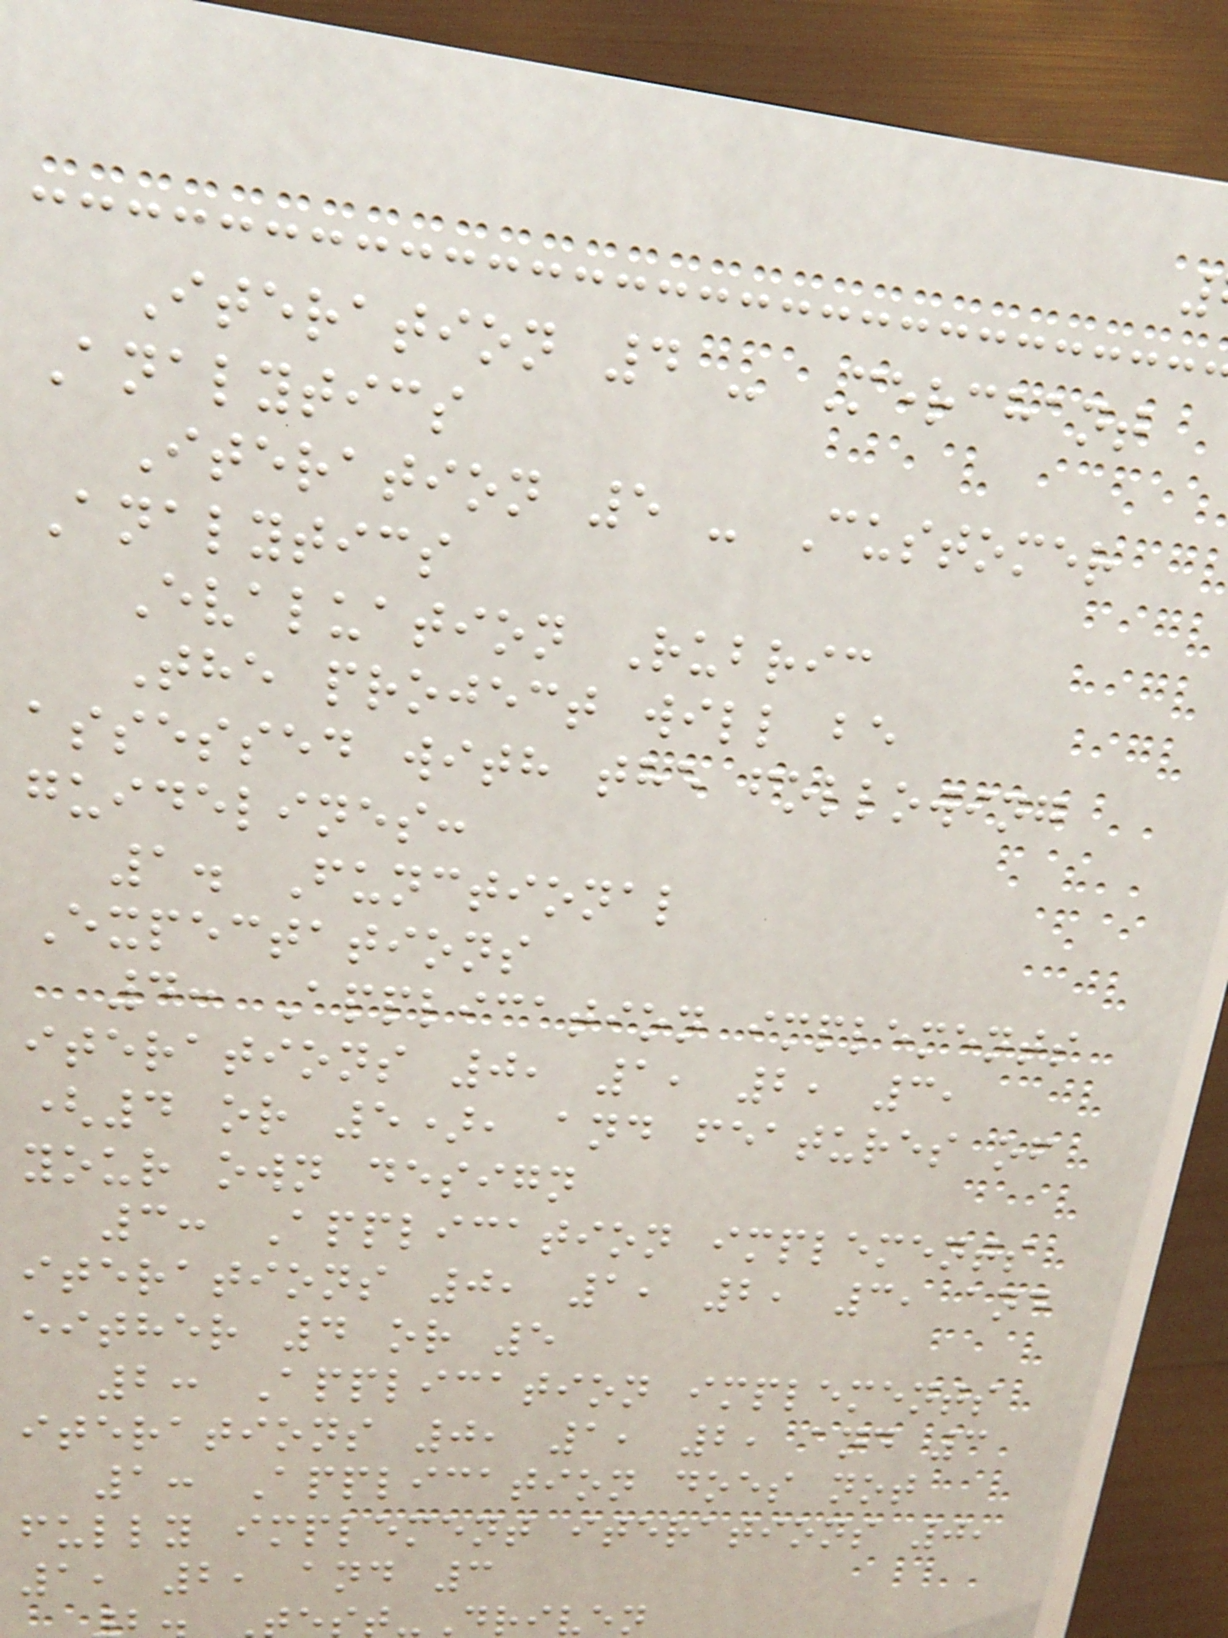Iteration 4 - Merchant
Analytics
Iteration 5 - Customer
Analytics
Evaluation Rubric
The project will be
assessed with the following
guidelines:
1. Functional
Expectations
4: Application implements
iterations 0, 1, 2, 3,
(4 or 5), and features of
your own design
3: Application implements
iterations 0, 1, 2, 3, and
either 4 or 5
2: Application implements
iterations 0, 1, 2, and 3
1: Application does not
fully implement iterations 0,
1, 2, and 3
Driven
